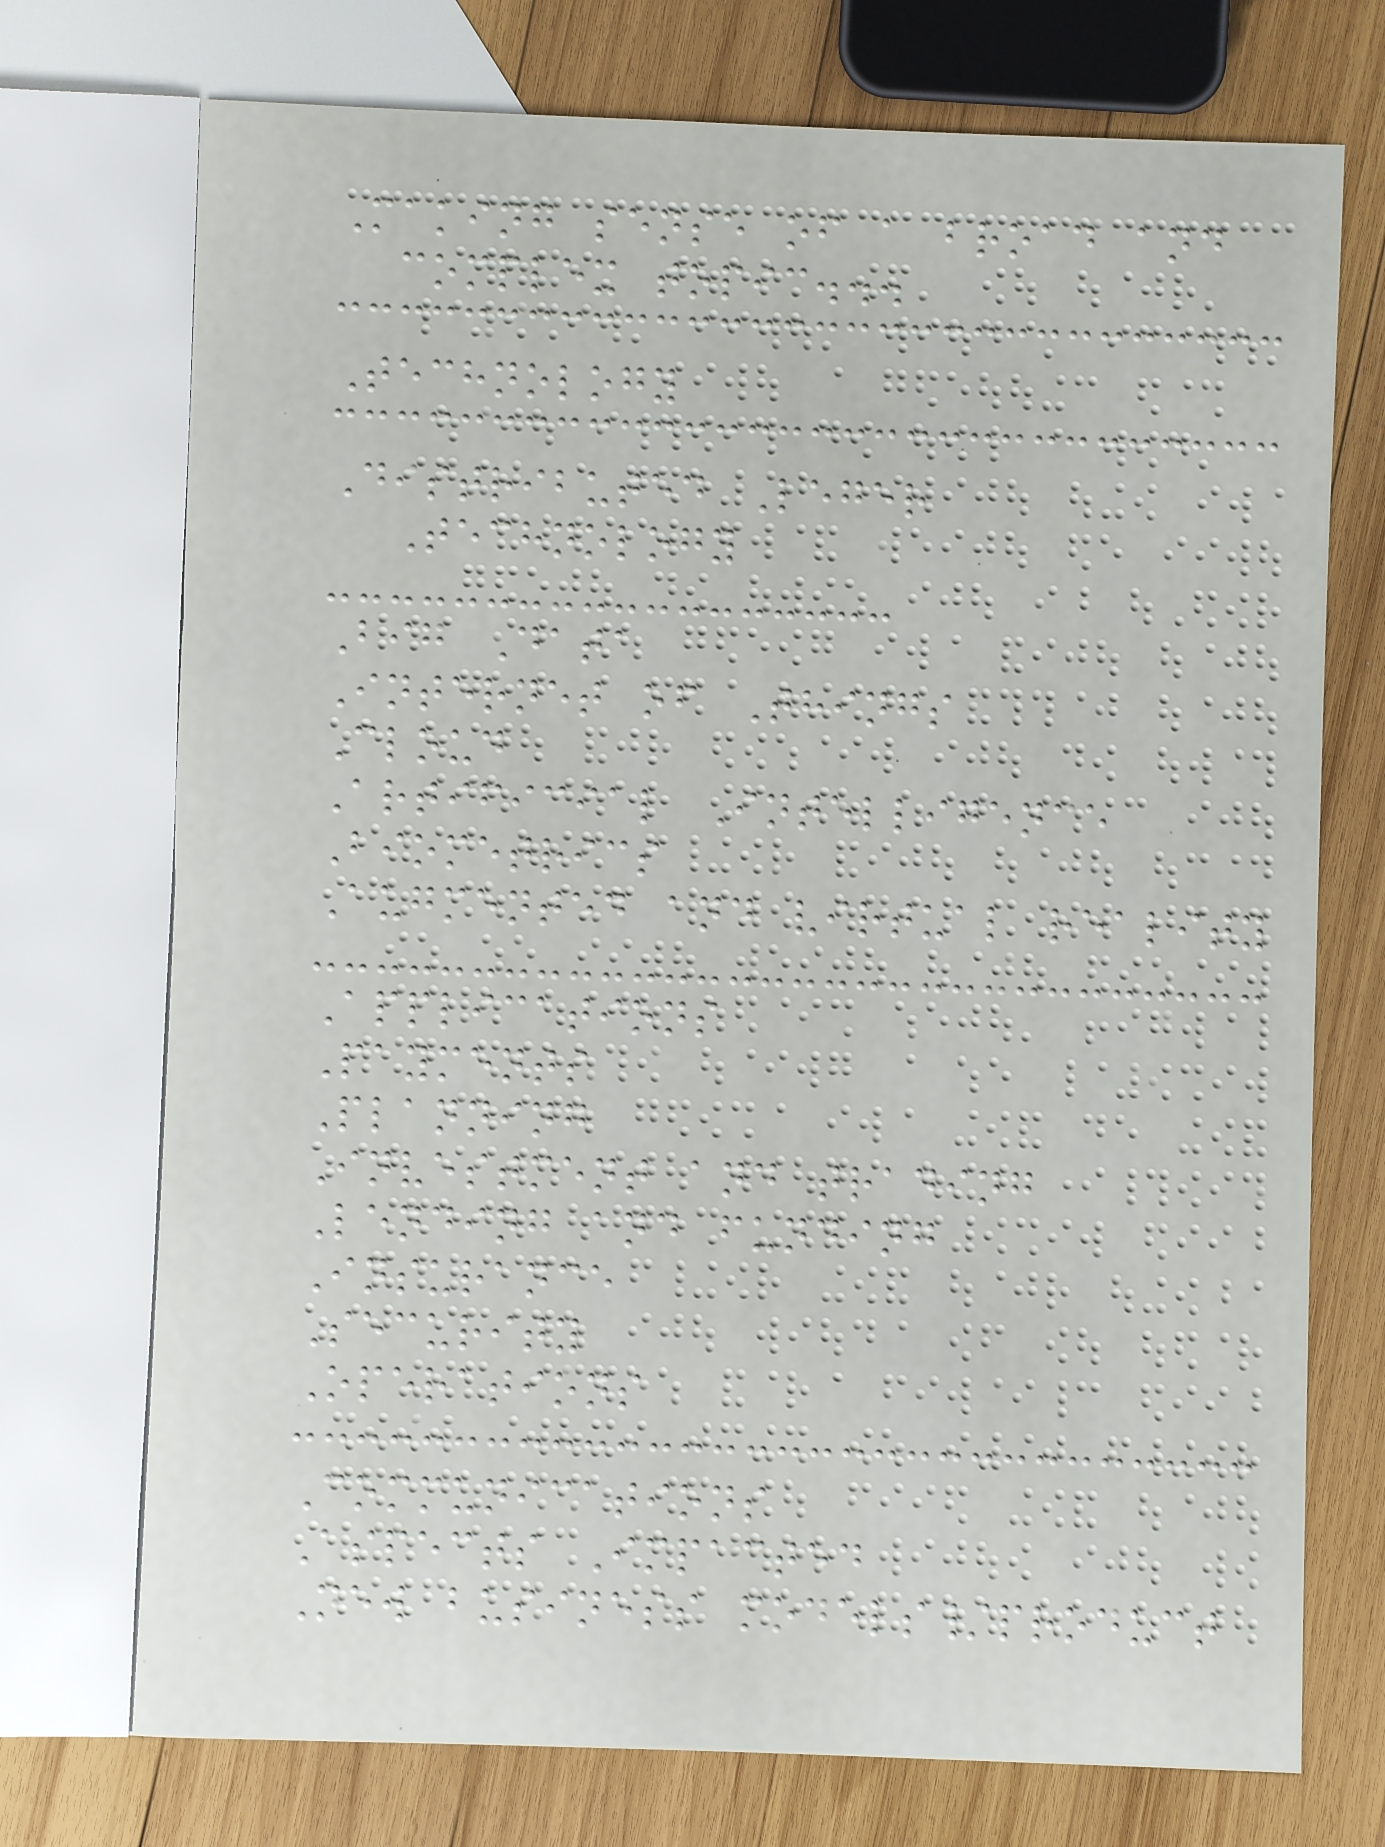Making sense of a broad and
complex topic...
Technology
Distributed Leger
Technology
Big Data
Internet of Things
Cloud
Artificial Intelligence
Biometrics
Augmented and virtual reality
Applications
Payments
Planning
Investment and trading
Lending and funding
Insurance
Security
Operations
Communications
Aspects Impacted
New business models/product
